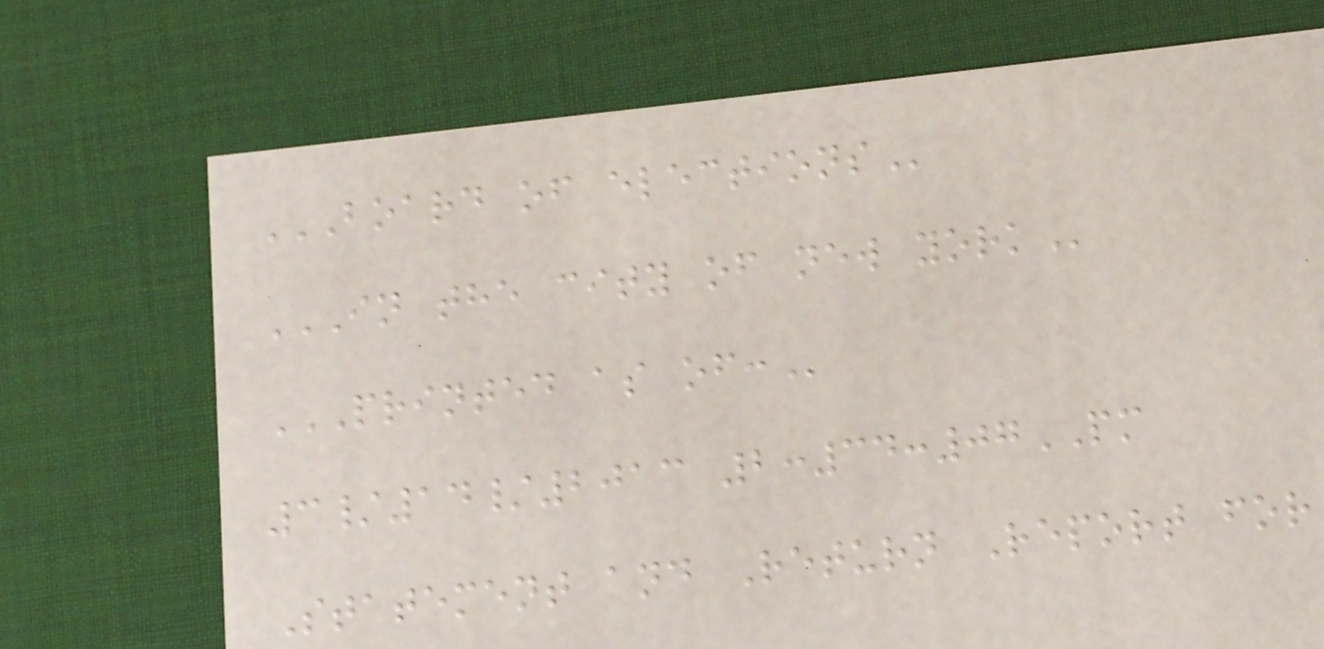BOARD OF ELECTIONS
IN THE CITY OF NEW YORK
PRINTED AS OF:
3/14/2013 2:34:07PM
Statement and Return Report for
